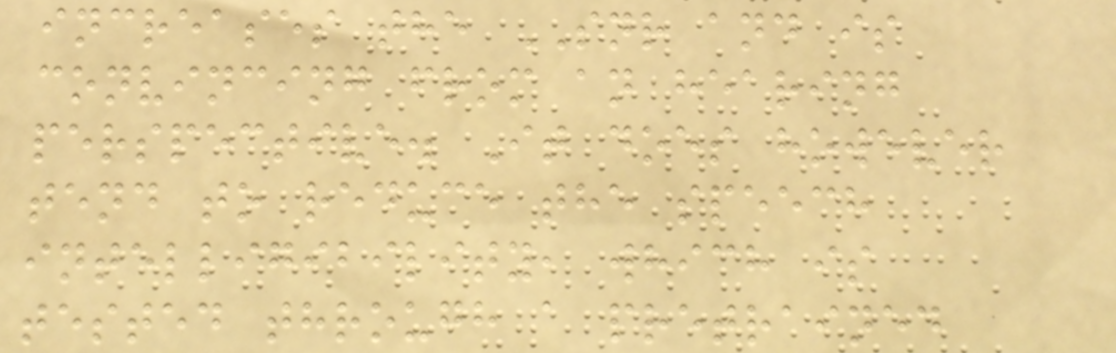increases the SNR and is
convincing from an hearing
perspective. It does however
tend to reduce the speech
intelligibility, which is
tested through a pretrained
